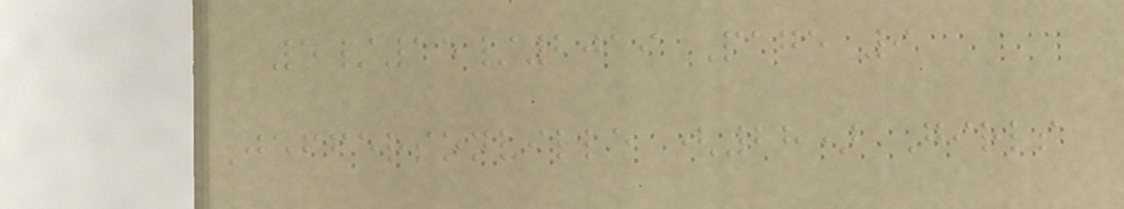5/15/2019 Page 9
Jeffersonville (28) Girls
